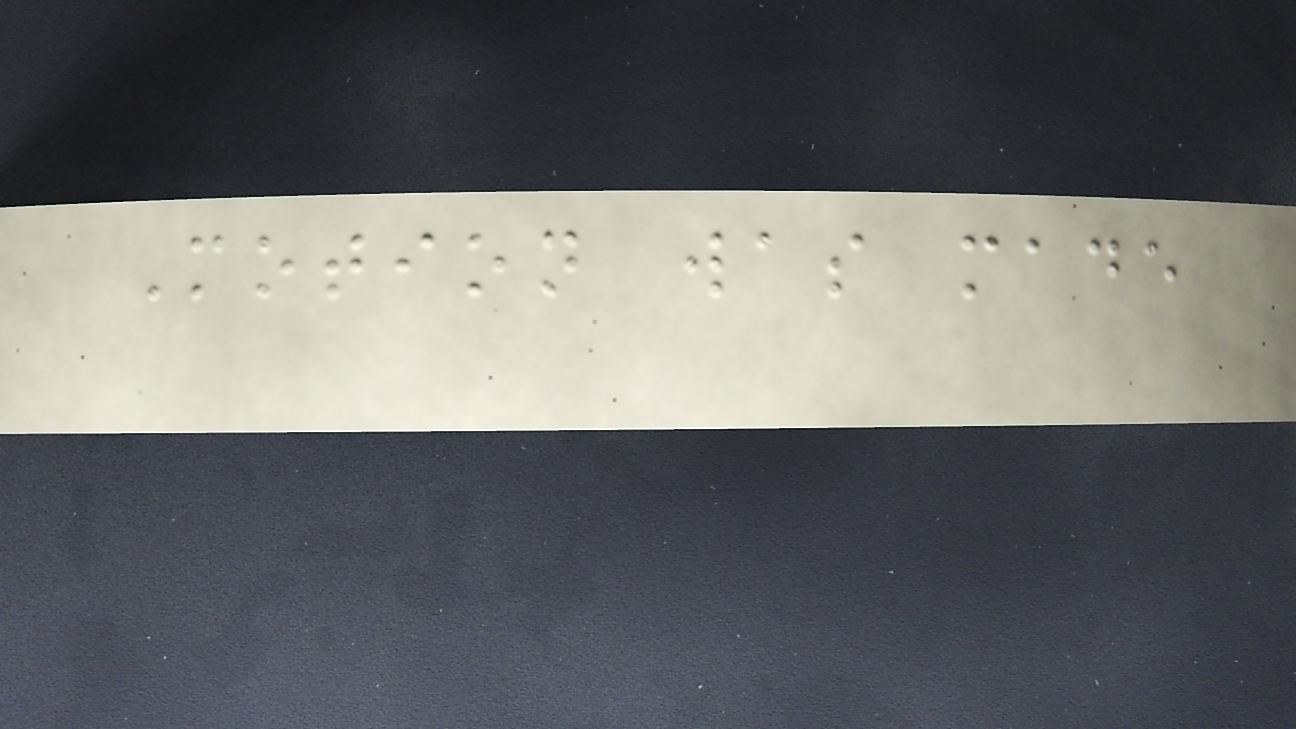Motion was made
